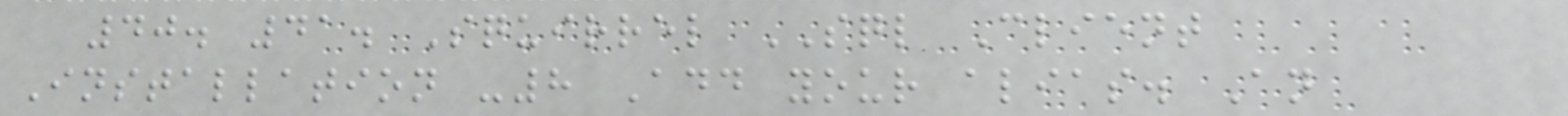40. 41. Squirrel SQL Client
Installation -8 Add your alias. An
